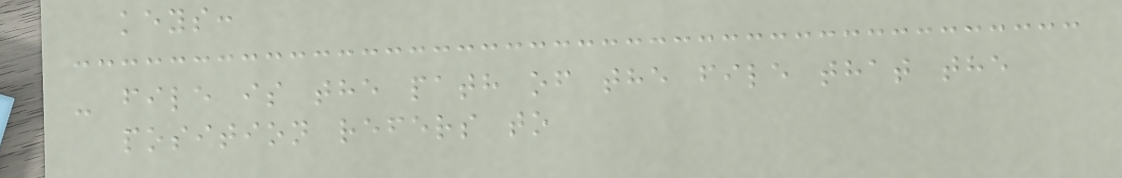keys:
- file is the path of the file that the
position refers to
